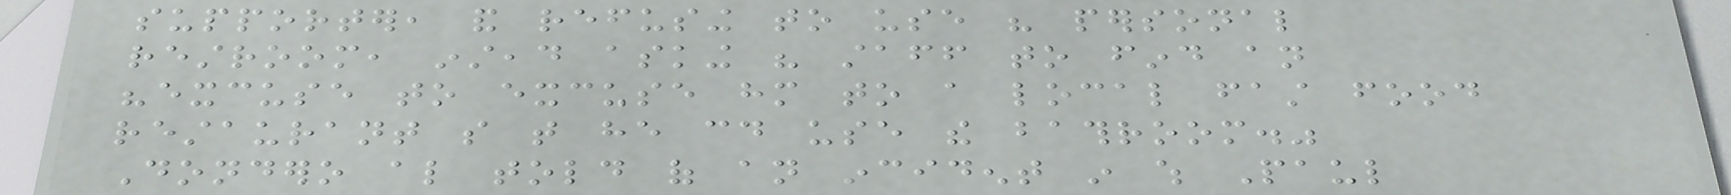supporter, and refusing to use his personal
restroom, instead asking his staff to find an
"excuse to excuse him to a local fast food
restaurant so that he could use the bathroom."
Dondero also told of an incident in which Paul
